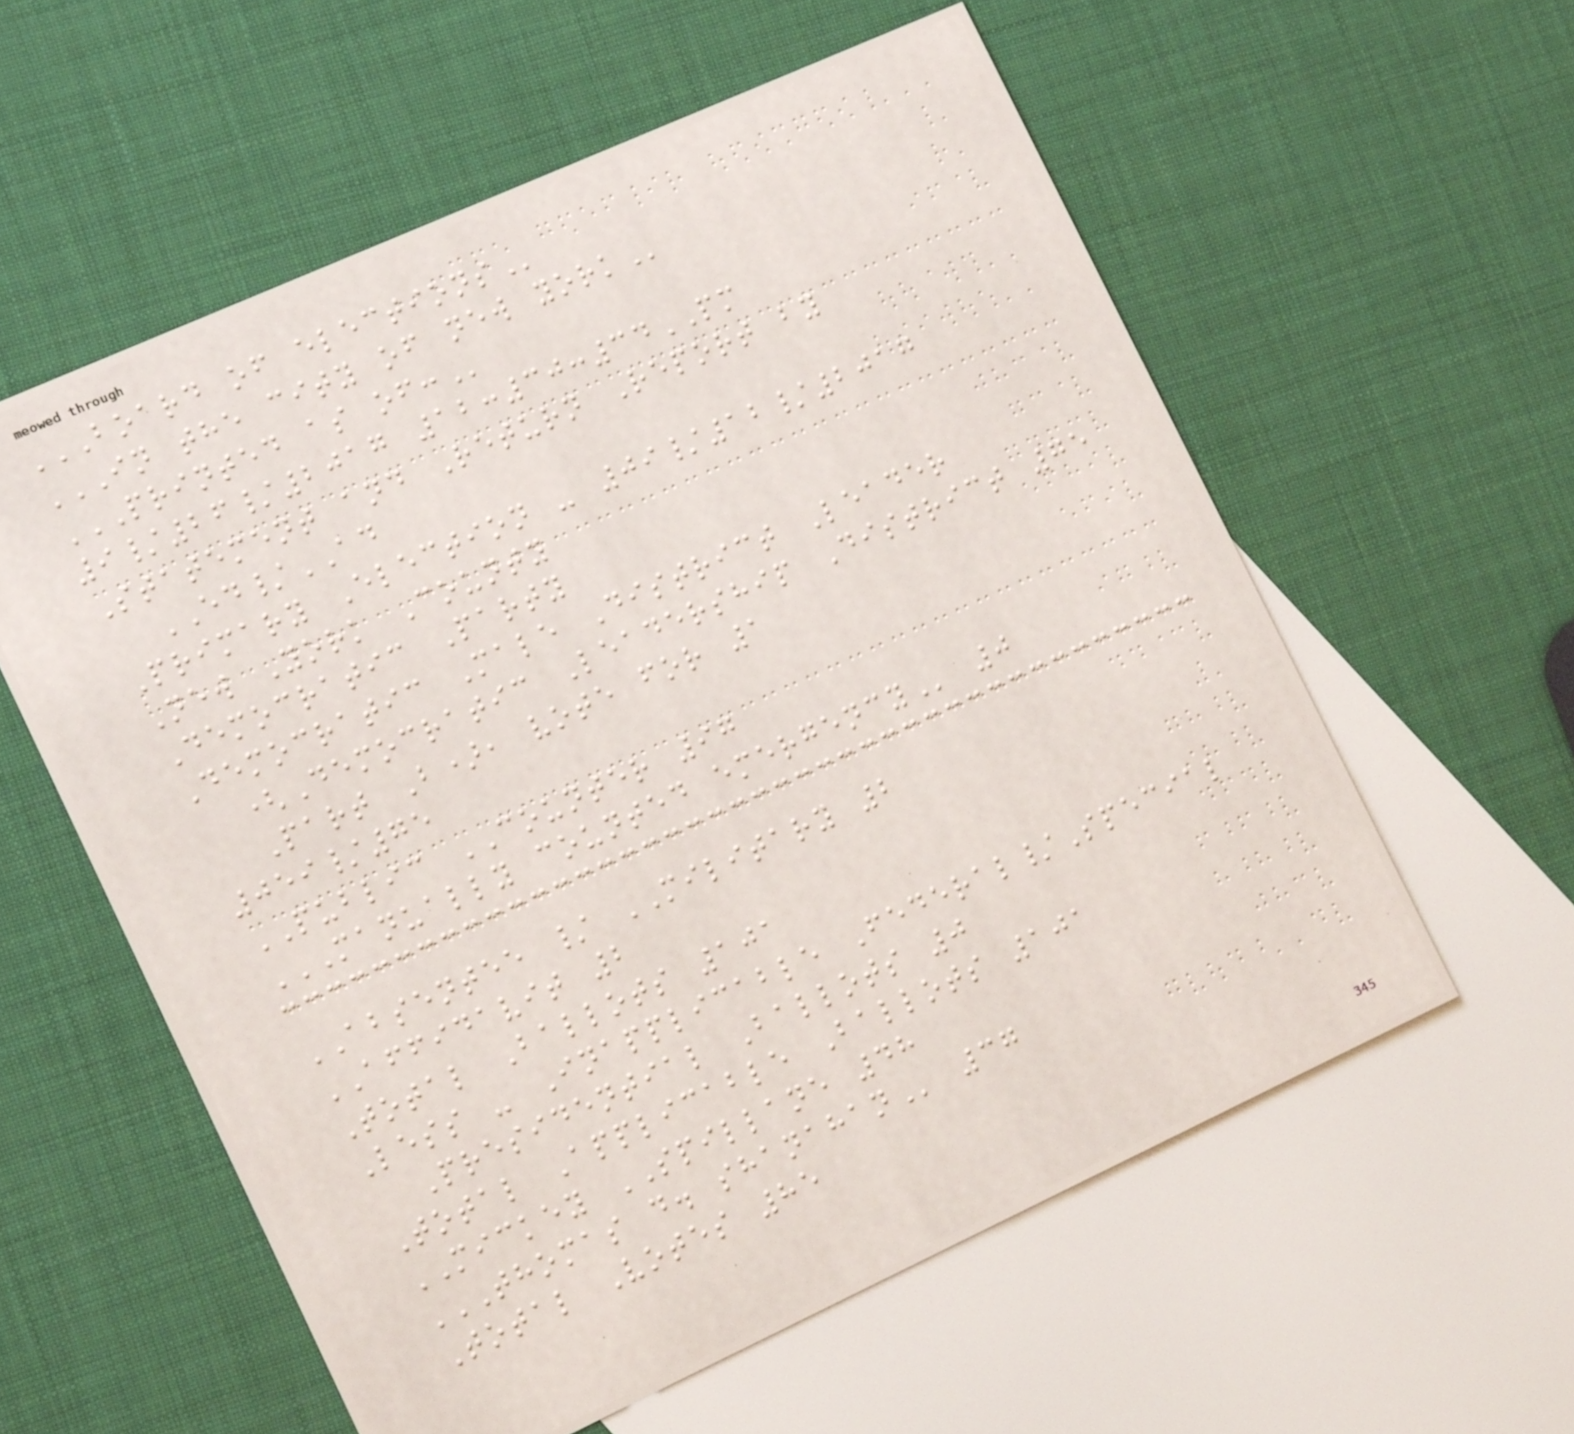BOARD OF ELECTIONS
IN THE CITY OF NEW YORK
PRINTED AS OF:
9/26/2017 12:30:34PM
Statement and Return Report by
ED/AD
Primary Election - 09/12/2017
New York County
Democratic Party
Democratic Male District Leader
(Democratic Leadership District 75
Part B), vote for 1
059/75
PUBLIC COUNTER 97
MANUALLY COUNTED EMERGENCY 0
ABSENTEE / MILITARY 2
AFFIDAVIT 2
Total Ballots 101
Less - Inapplicable Federal/Special
Presidential Ballots 0
Total Applicable Ballots 101
MICKEY SPILLANE 48
THOMAS D. SHANAHAN 37
Total Votes 85
